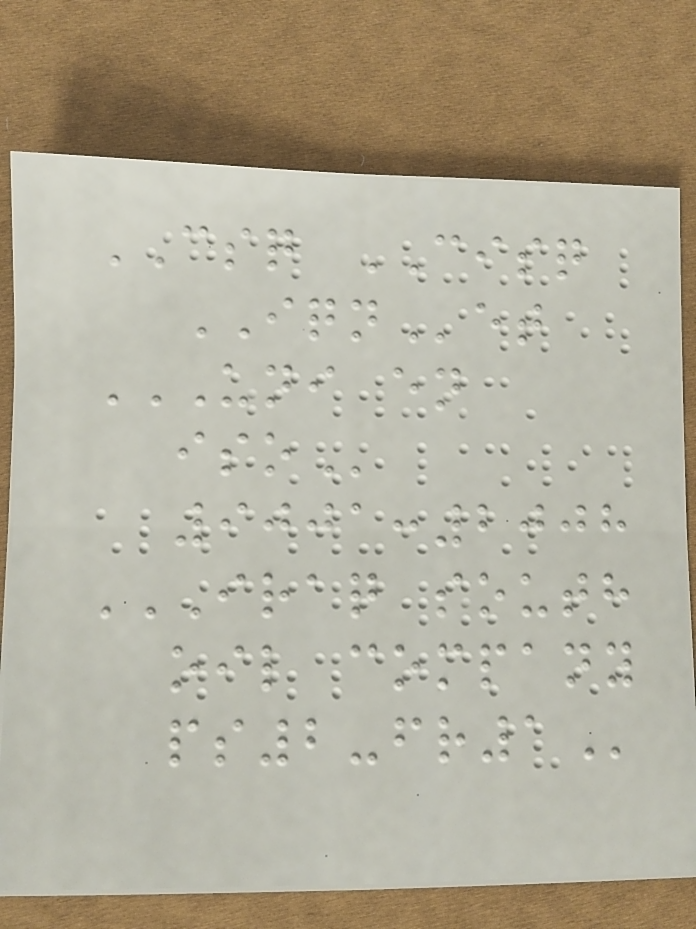CSQ CISQ
IQNet
UNI EN
ISO
9001:2008
IRAQ SOUTH
OIL COMPANY
PS2-FR1
